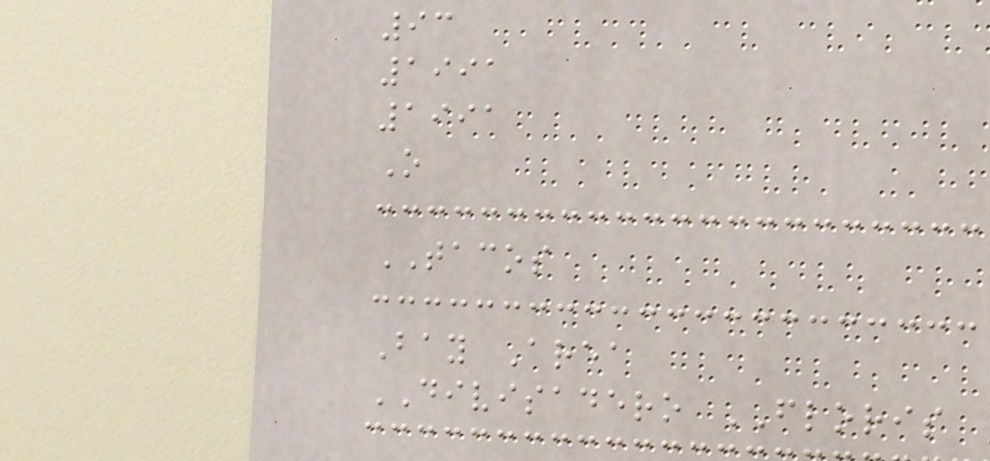93
1991
1991
O
TACOS
Bay Area
DIVISADERO FLORIS
